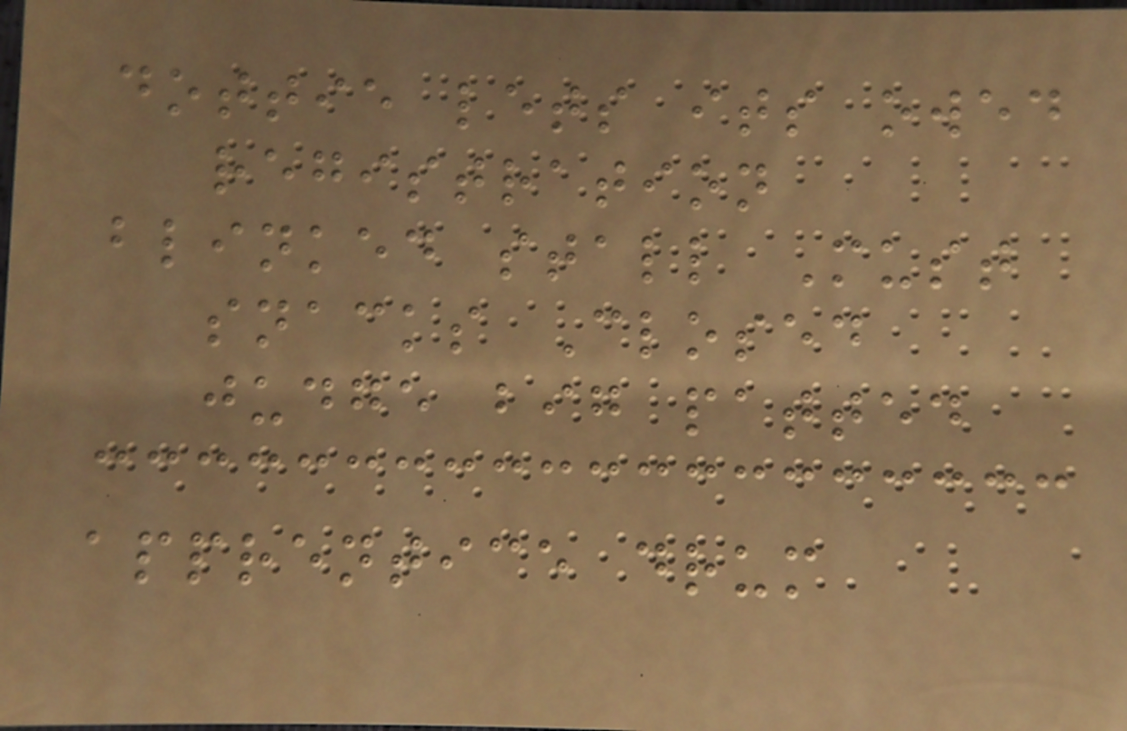dottie lets its owed
registration
blinked stall Must
snacks Closed
judge big patted
apprentice drum
